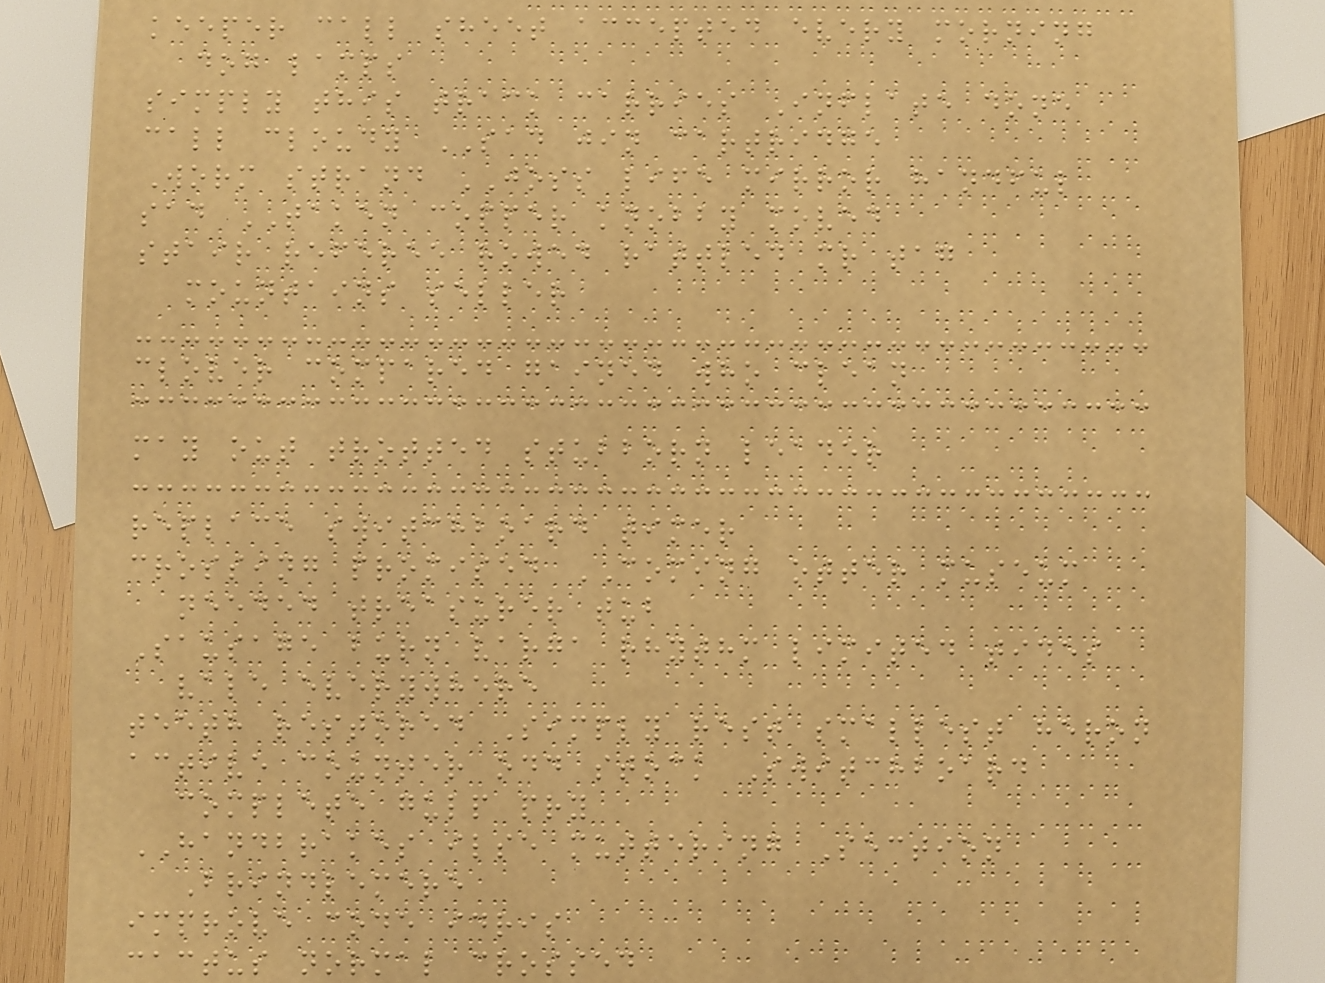keeper call sheet accepted every morning
dog lamps
simply this track carries Inflate done
call cloudy SAD jin cartridge
Worm strand JOSS life mirror handful
sad TAKEN copper knobby moved
stair referee rowed rattled mr tag
mountains seller
clover compared gained who clean
may out trotted stubborn leader
replace switchboard timer
crossing promised COMING otter museum
needed treasurer tub
Sausage burn varga rhythm limited tides
vale everywhere
teeth restored Simply rest smallest heron
active counter odd stock Switchboard
complete gulp pry
HANDBRAKES ilse muttering Section
Brindlemere
improve code idris
cactus normal crossed
